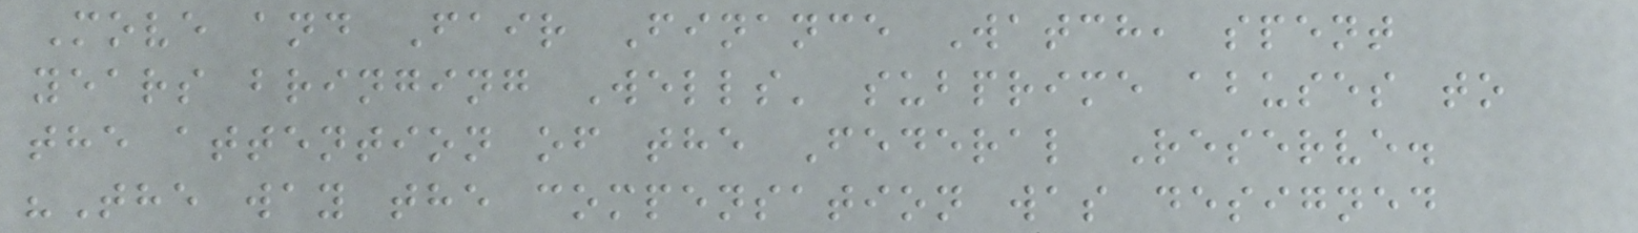Move and Fair Finance Watch, spent
years bringing Wells' subprime abuses to
the attention of the Federal Reserve.
"The way the compensation was designed
